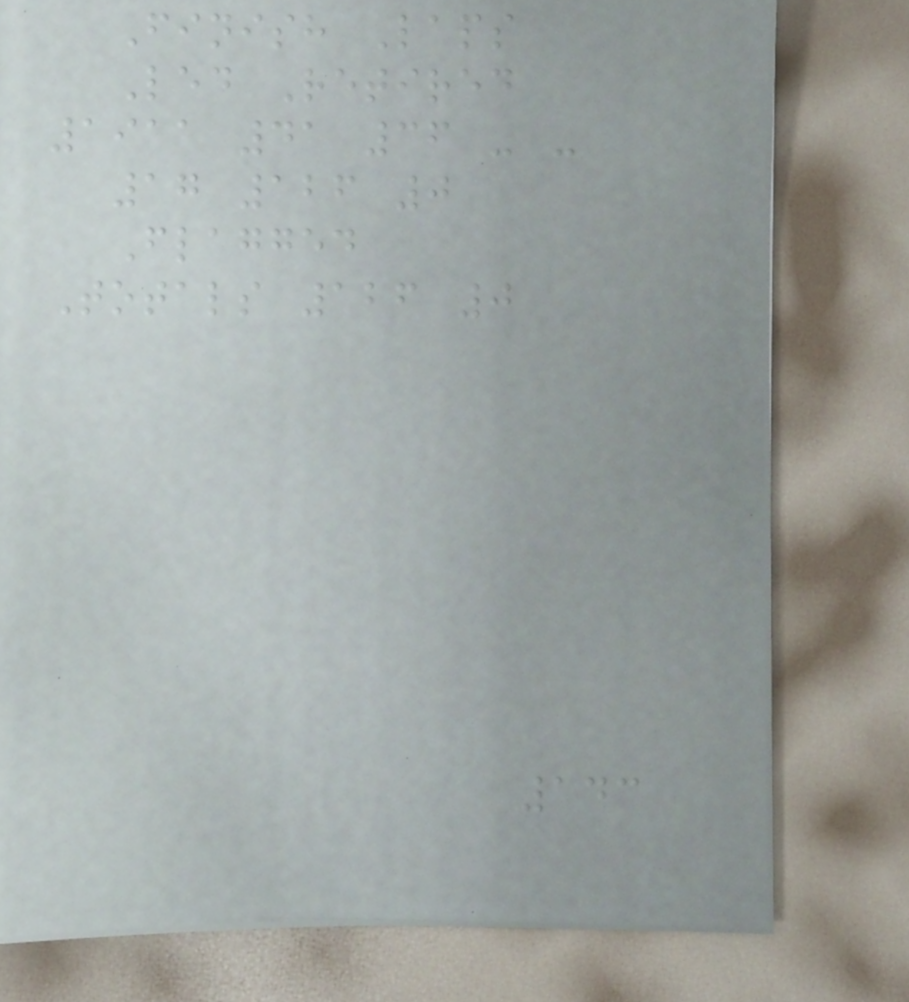Finish Laps
Led Retired
1911 41 36 - -
17 126 0
Flagged
Totals 126 0
143
